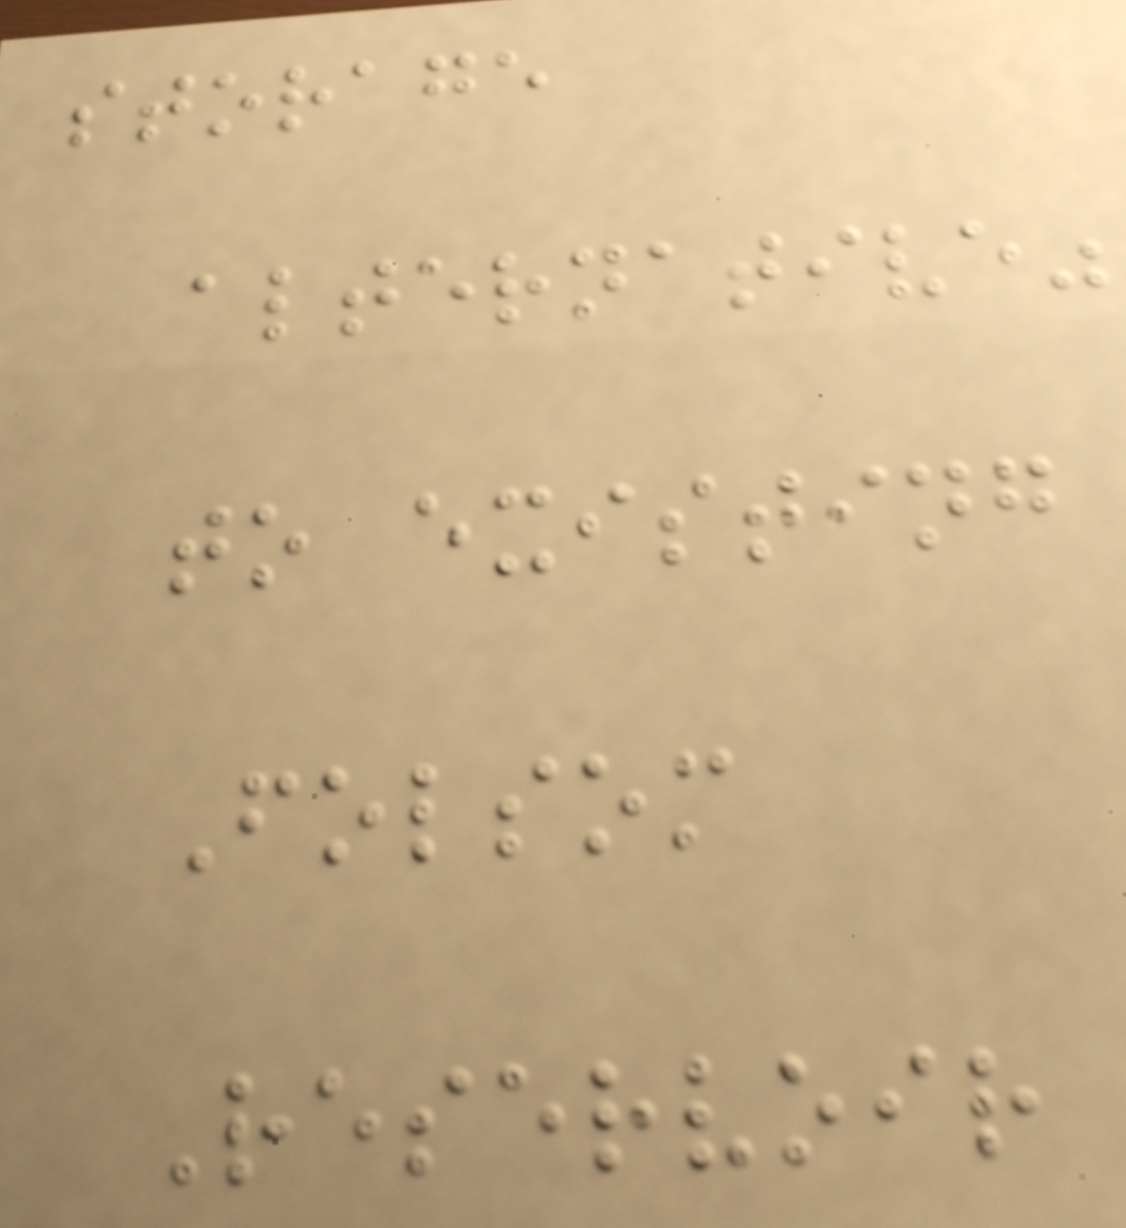storage
alternative"
to existing
Folsom
Reservoir
